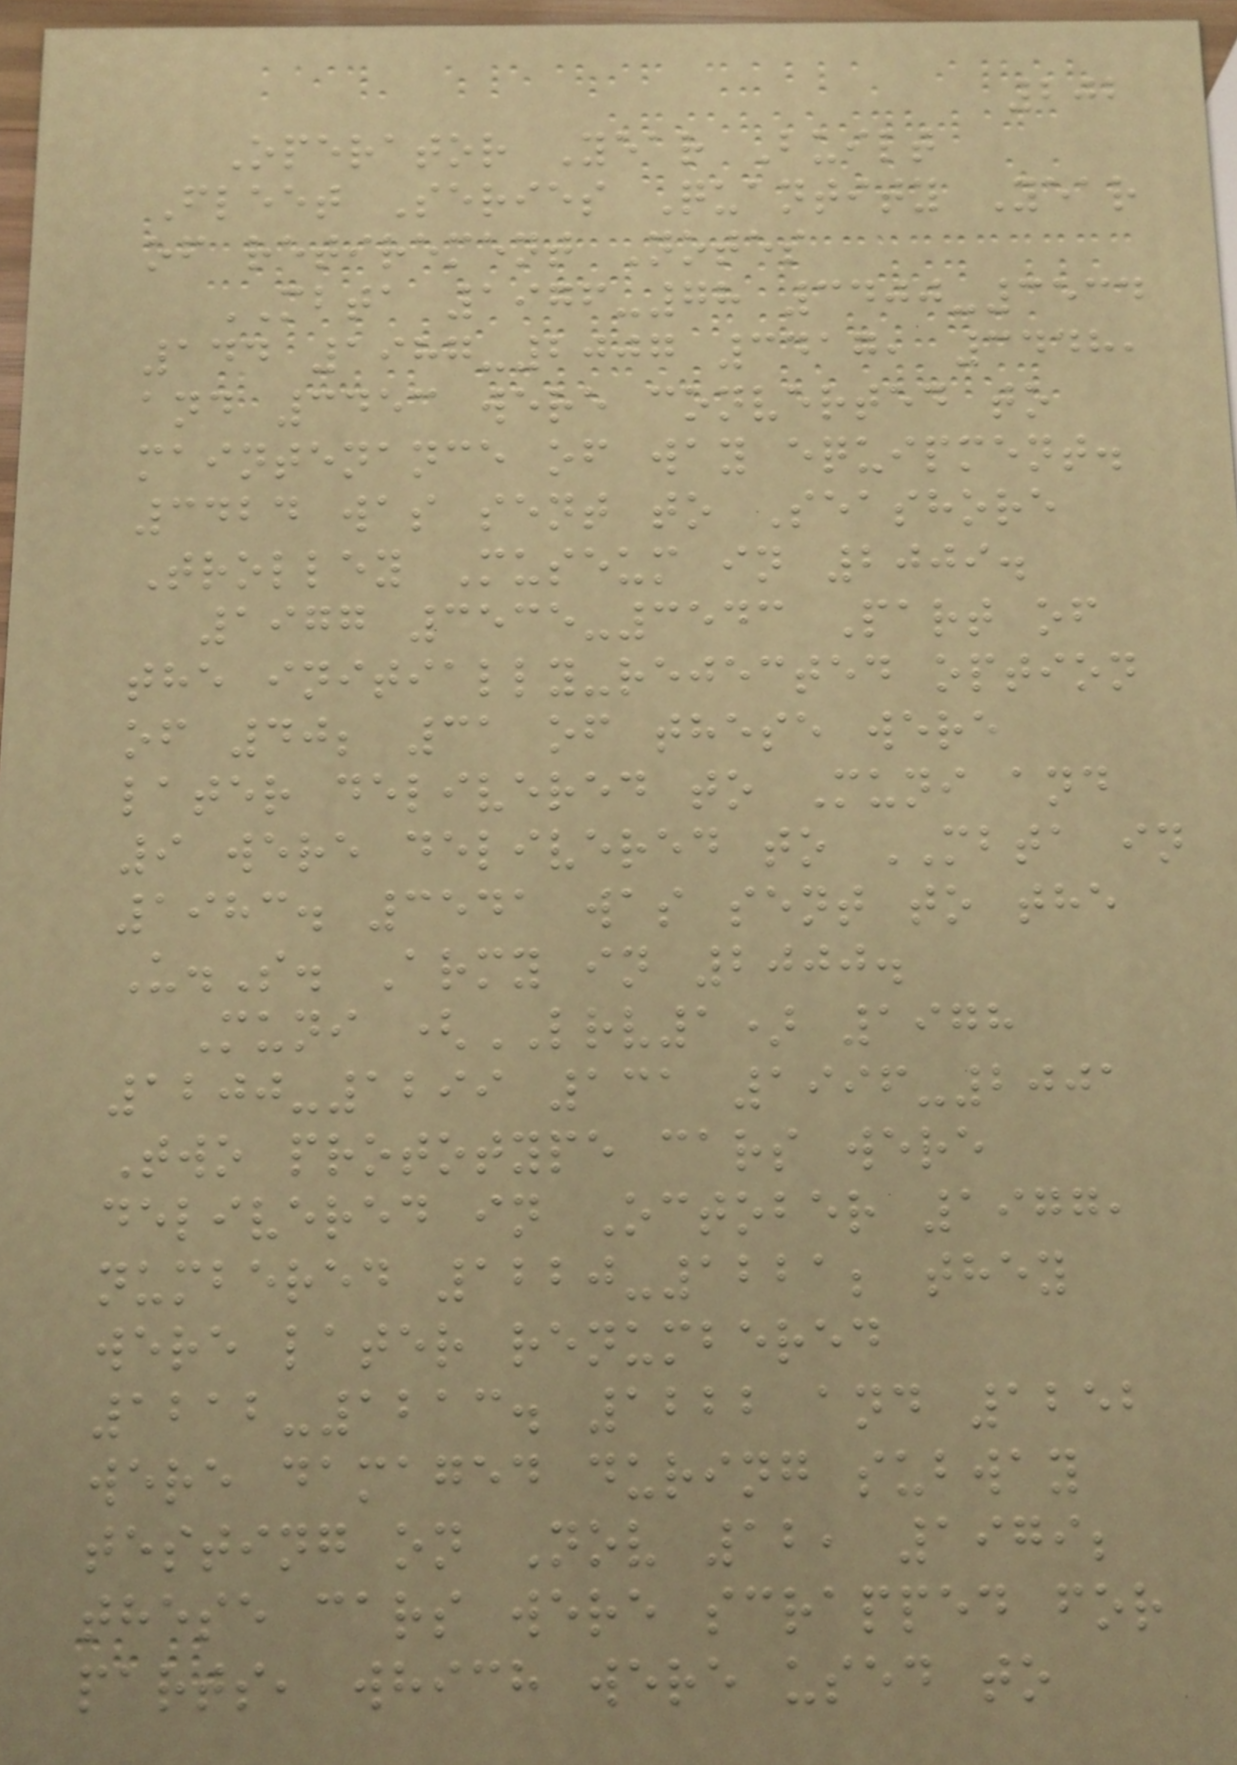202
Operator Year Built
Fleet Series Quantity Year
of retirement Notes
MBTA 1976-78 3400-3534
144 1987-2007 3417, 3448,
and 3453 were converted to
maintenance of way equipment.
3424 was sent to Seashore
Trolley Museum in 2009.
1977 3535-3543 Part of
the initially-rejected option
of 40; 31 of these were
later delivered to Muni and
9 were delivered to MBTA in
1983. 3541 was sent to the
U.S. Army in 2000.
Muni (LRV1) 1978
1200-1299 131 1996-2001
Two prototype cars were
delivered in October 1977,
numbered 1220-1221; they
were later renumbered
1212-1213. 1222 and 1252
were damaged during subway
testing on Nov 12, 1979;
these cars were scrapped for
parts, which were used to
